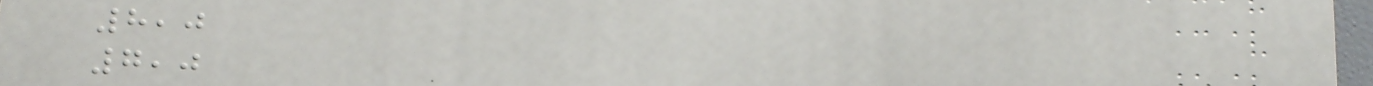8,0
7,0
